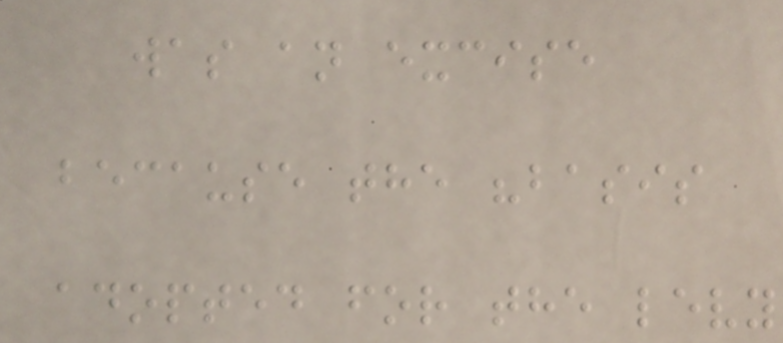was an excise
because the "basis
adopted for the levy
